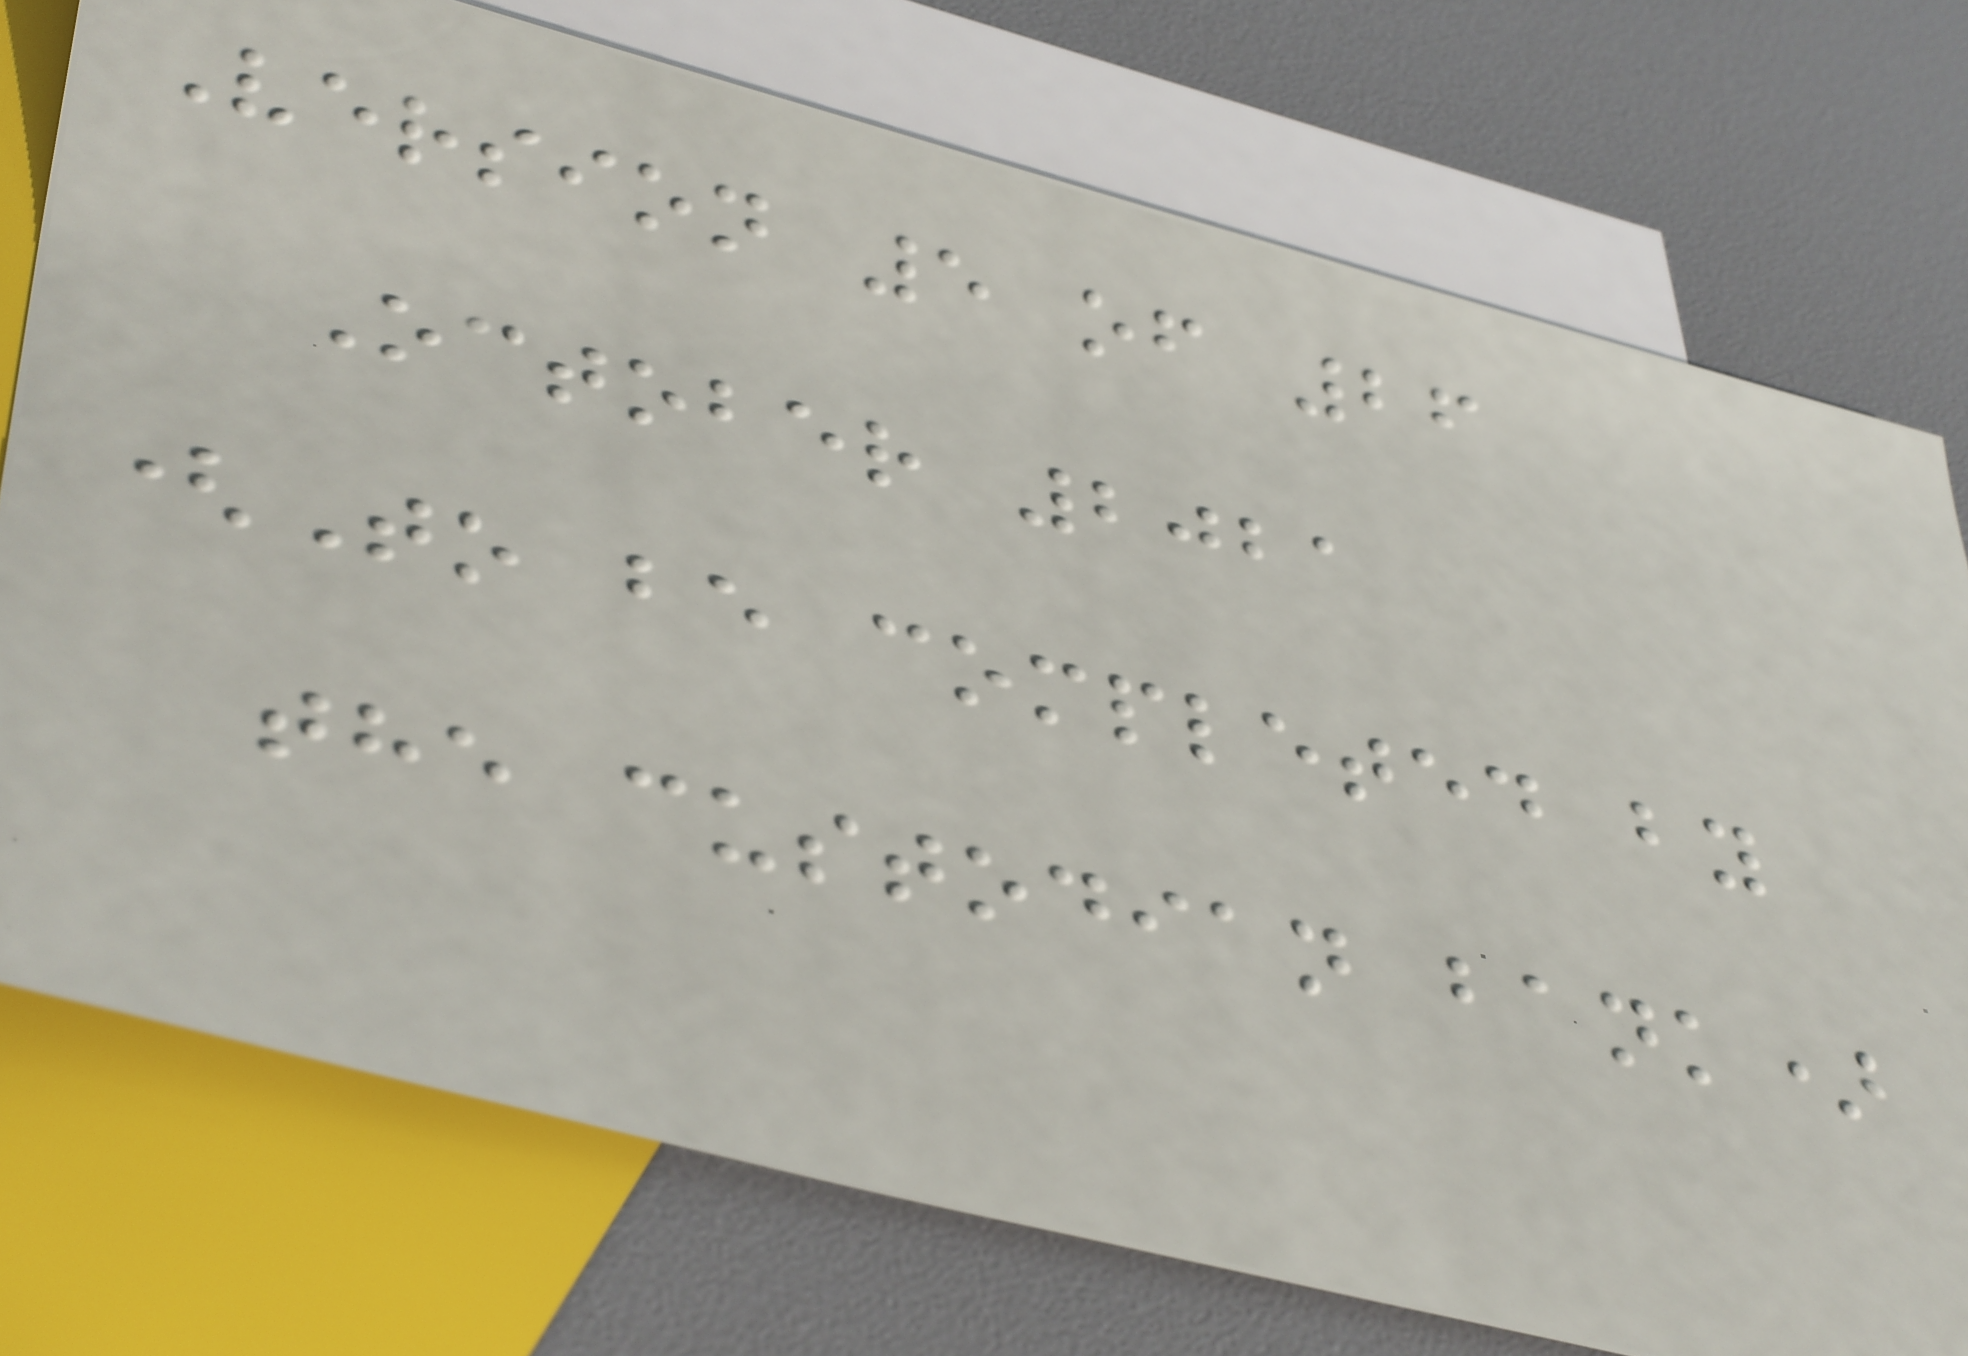Version 5 of 26
October 2021
(To be completed by
the custodian bank)
